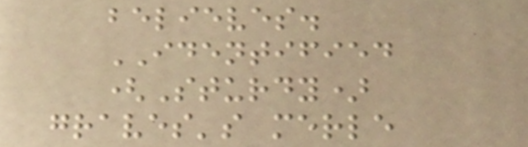believes.
IDENTIFIED
(Sturdy)
graves's merle
